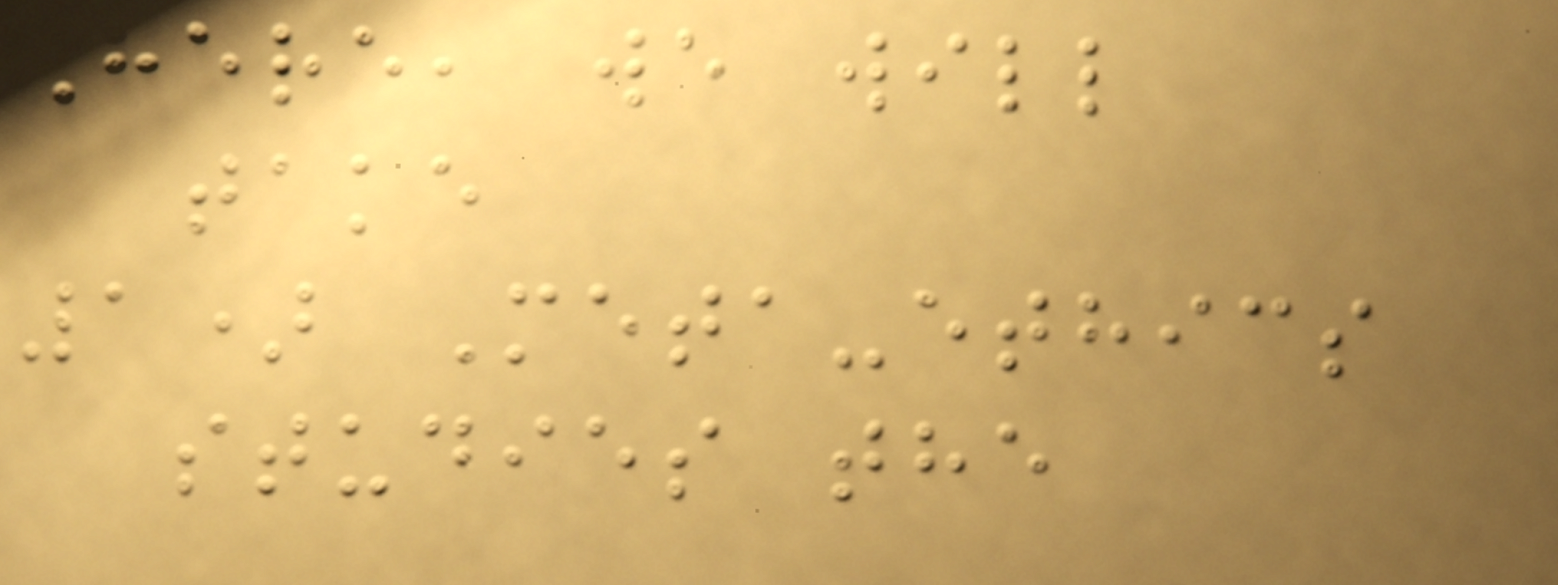Here, we will
take
1) Meta-ethics
studies the
